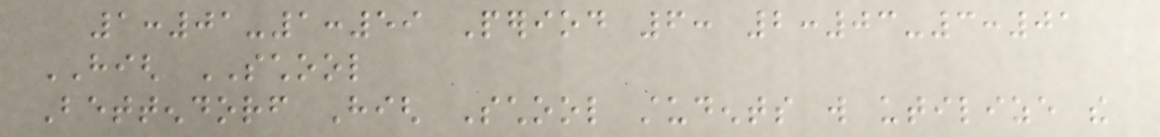1:01-1:59 Period 6: 2:03-3:01
HIGH SCHOOL
Bettendorf High School students will utilize the
